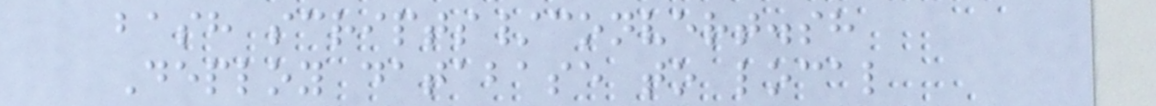bash scripts/convert.sh
Deploy database to local
